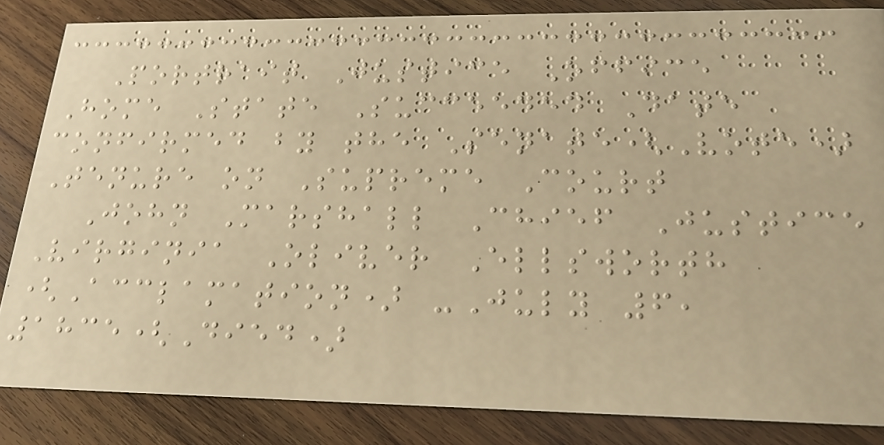Portrait Justice Office
Home State Succeeded Date
confirmed by the Senate(Vote)
Tenure on Supreme Court
John Marshall Chief Justice
Virginia Oliver Ellsworth
(Acclamation) -July 6,
1835(Died)
